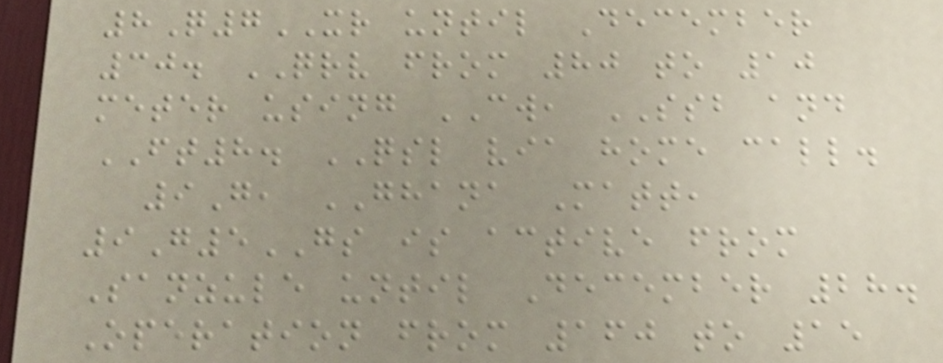8Q7XR until December
30. QRV from 80 to 10
meter using CW, SSB and
FT8. QSL via home call.
9G, GHANA Matt,
9G5GS is active from
Sanzule until December 28.
Operation from 160 to 15
